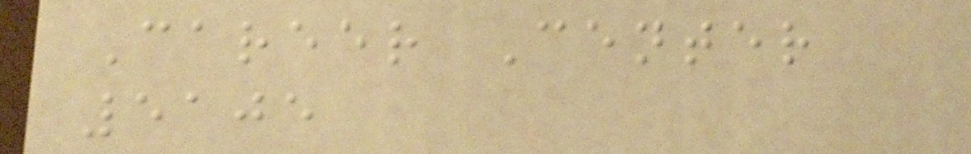Career Center
5105
